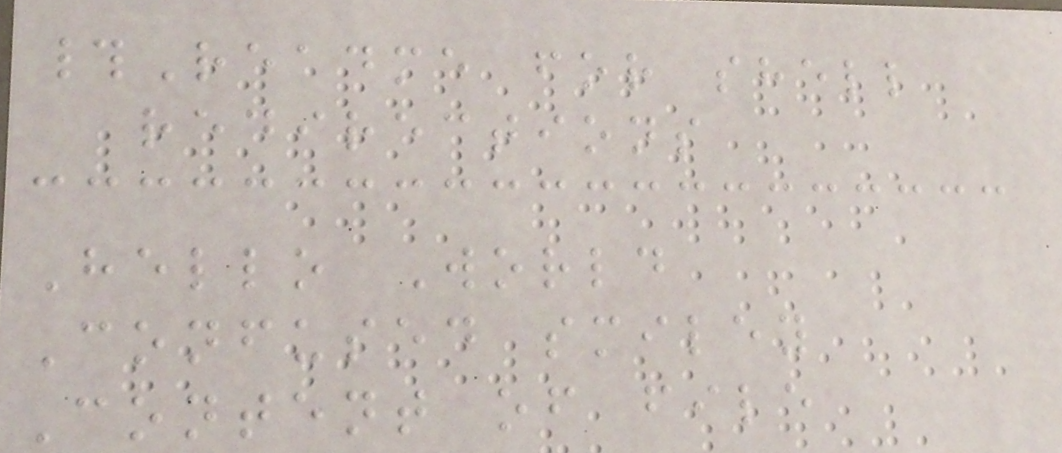#Readme for shell
redirections
Hello World
Confused smiley
Content of file
